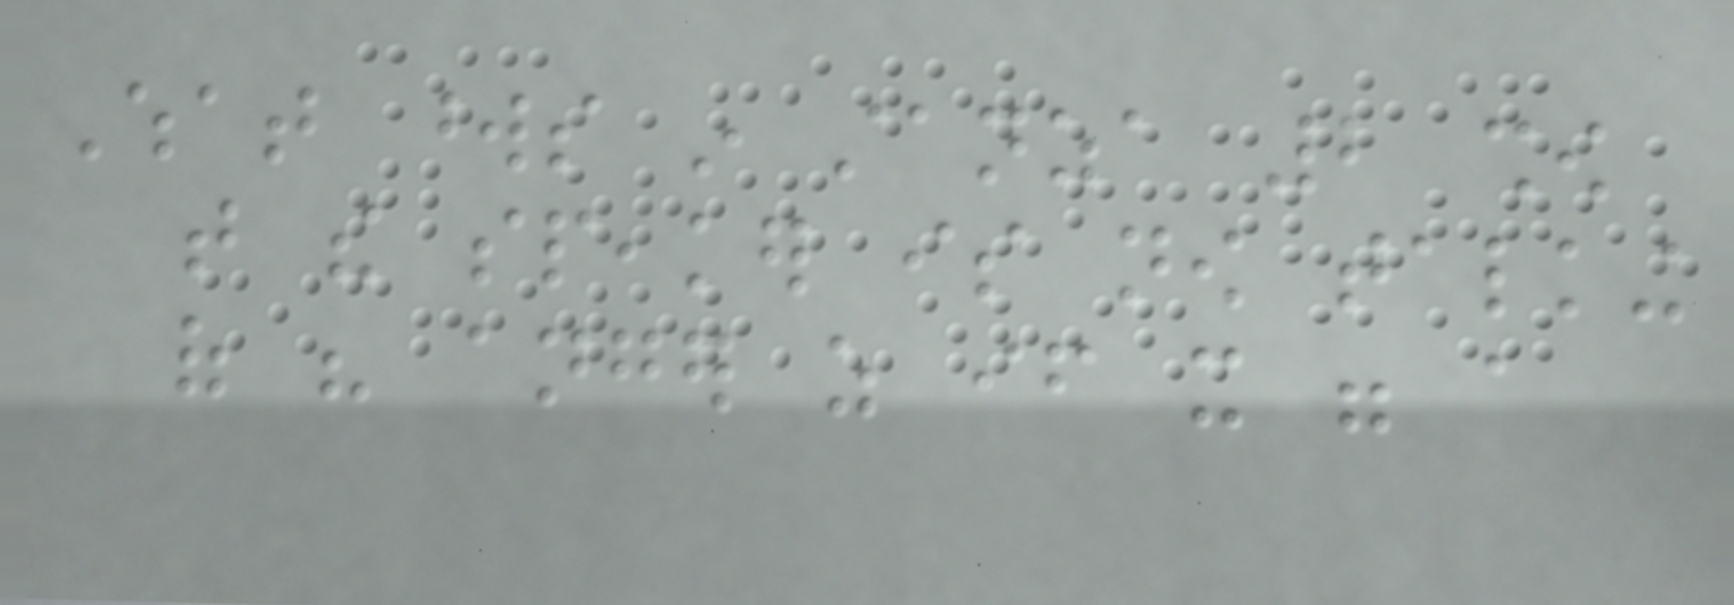What words in stanza 2 show
that the speaker is now talking
of his anger as if it were a
